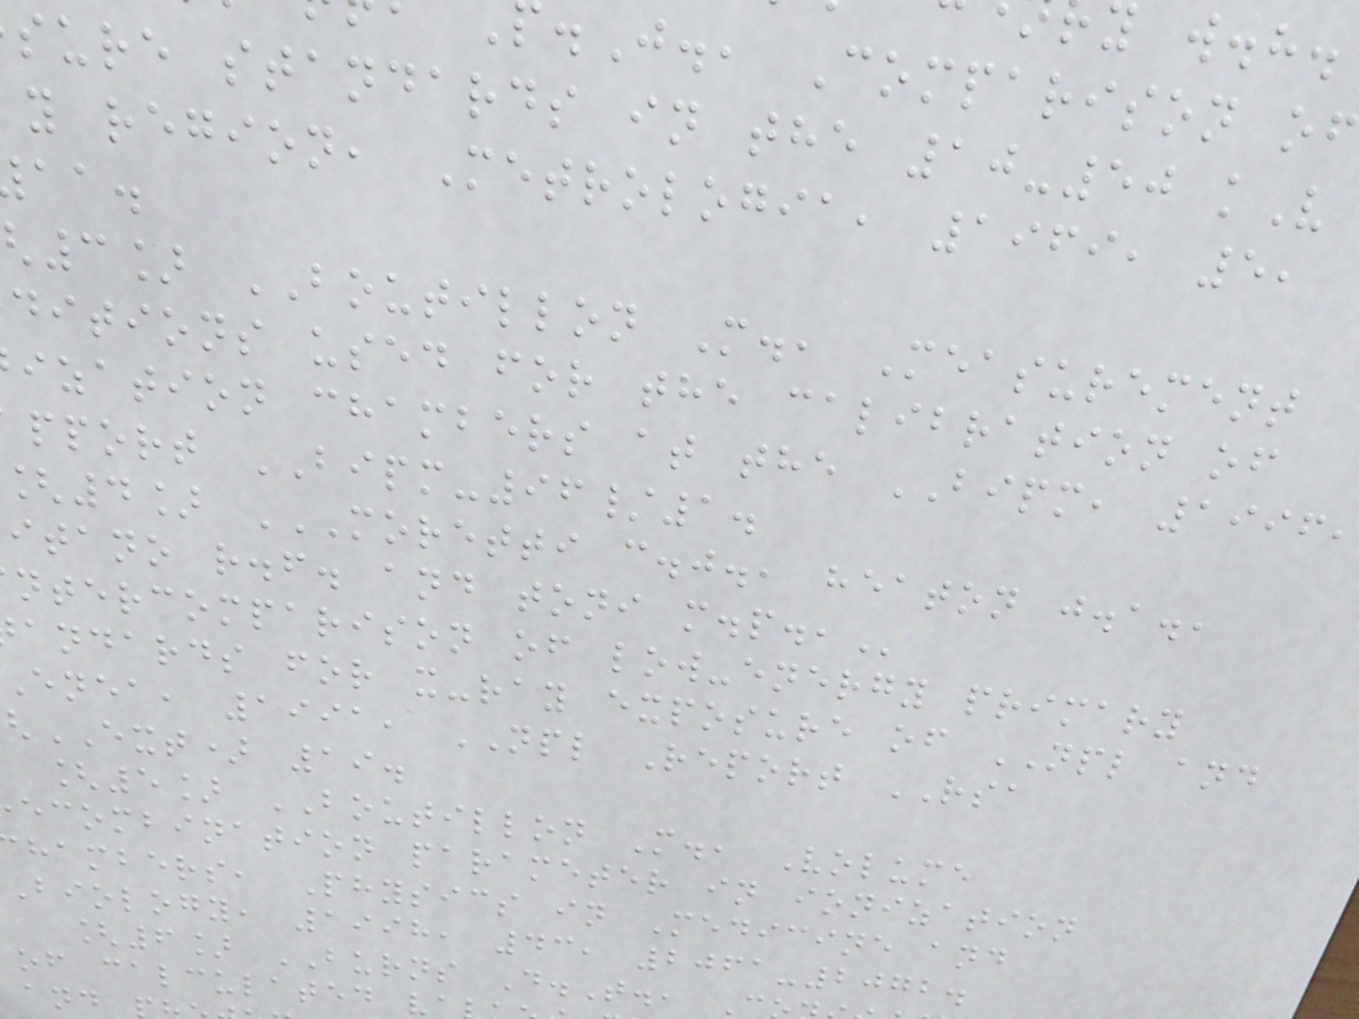.J., Comparison of
sure standards in the 10-50 kV
y region, Metrologia, 1969, 5,
3] BOUTILLON M., Measurement
ditions used for the calibration of
ization chambers at the BIPM, 1996
pport BIPM-96/1.
[4] MORETTI C.J., HEATON J.A.,
itano r.f. and toni
ntercomparison of low-energy primary
andards for x-ray exposure of NPL and
enea, 1991, NPL Report RSA
EXT) 19.
[5] BOUTILLON M., Volume
ecombination parameter in ionization
hambers, Physics in Medicine and
Biology, 1998, 43, 2061-2072.
[6] BURNS D.T.,
of calculated v
